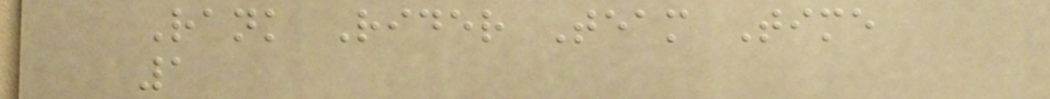Rank Rider Team Time
1
